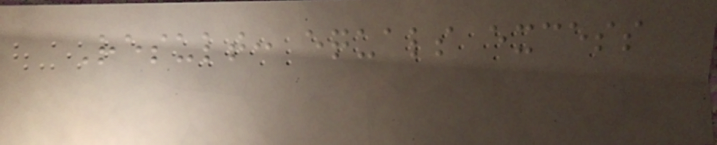Result: equals excess
